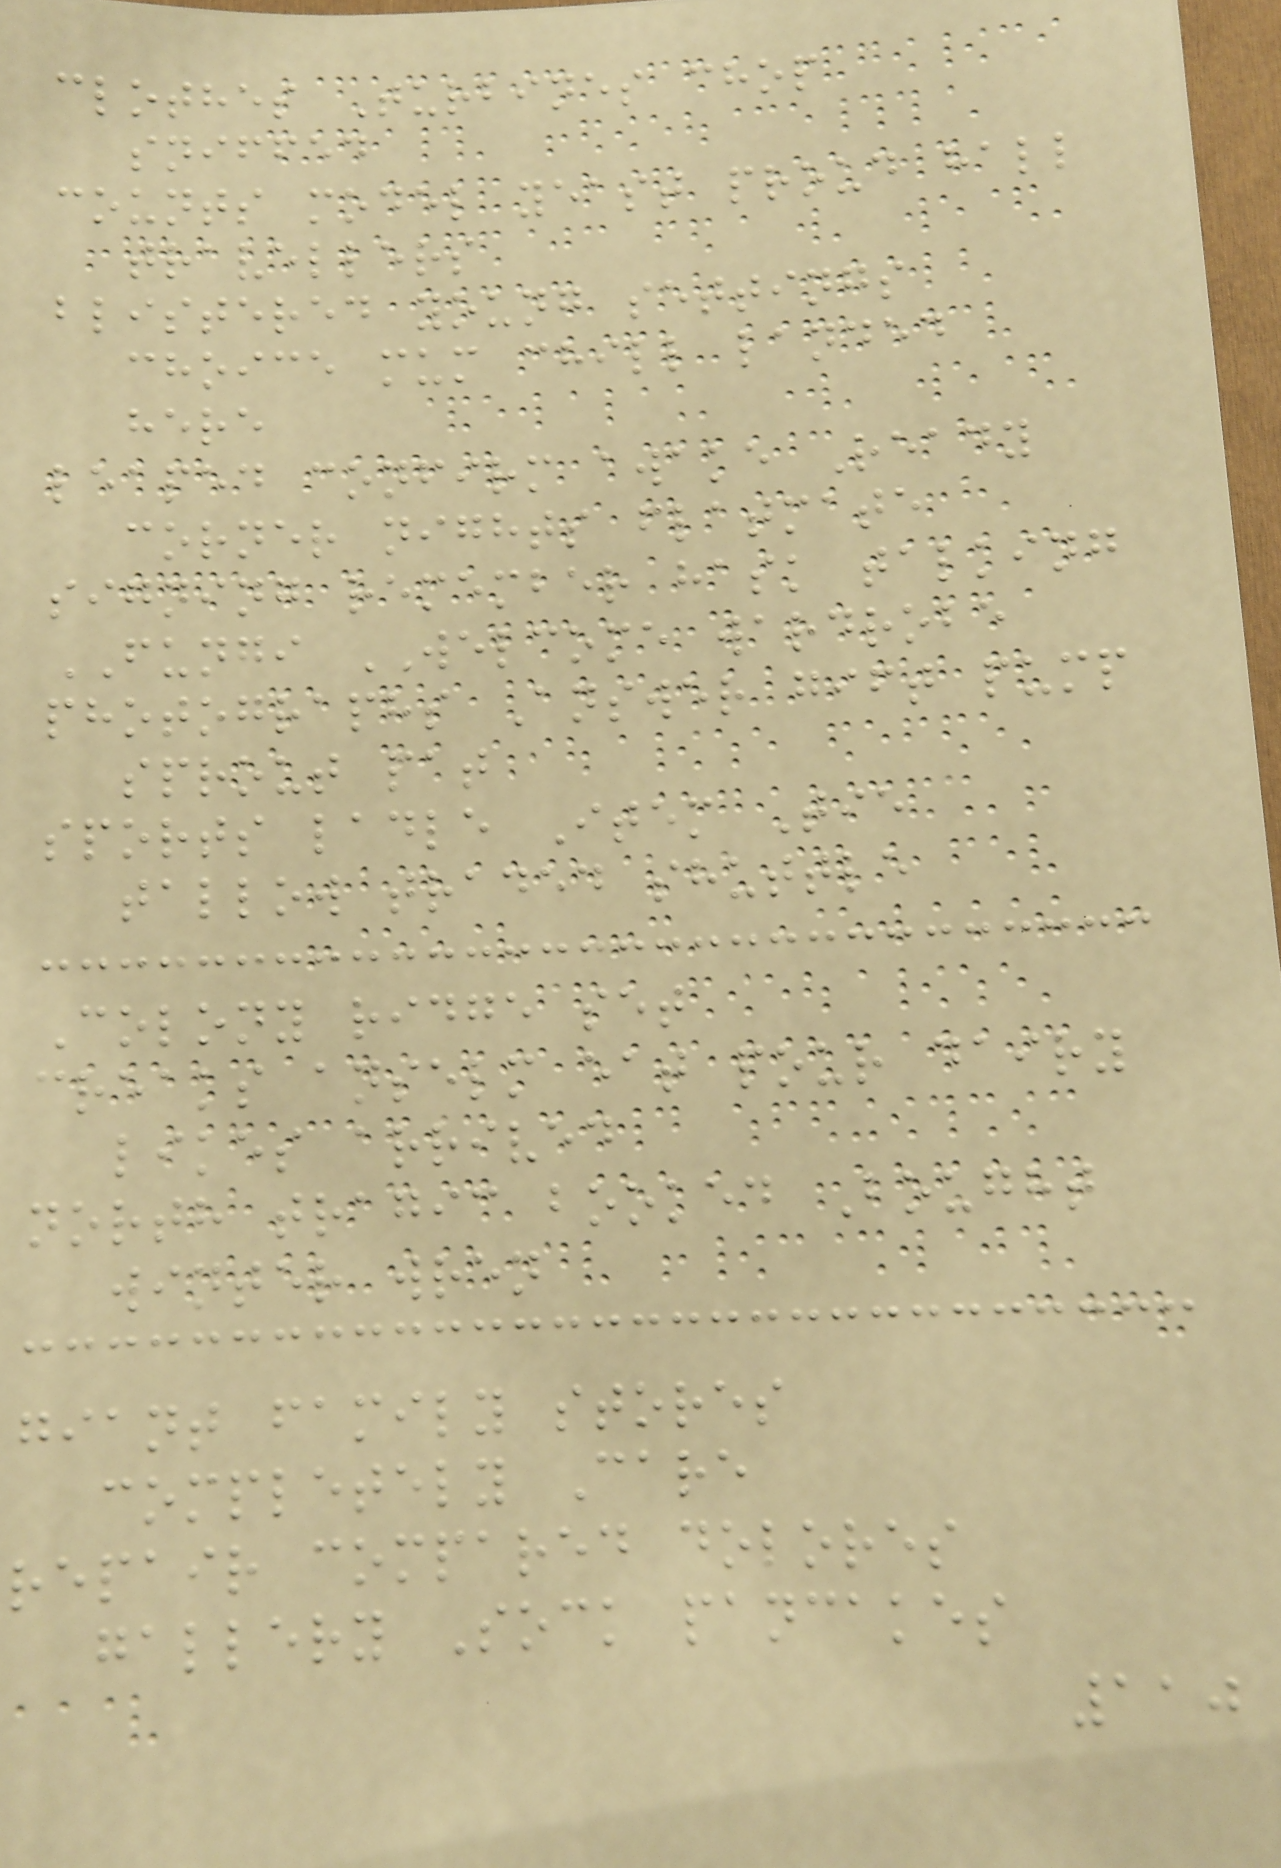clothes Turbines chop
sniffed
counts model yeast proud hall
travellers
blistered young settings
choice mum chill landed
here
leaped confirm awake Ready
corner nights flatmate
signing remember hask talking
FUNGI WELCOME wardrobe
photographs Answer gift pump
sprout pat
sports ladle Item Tie
tallow traded shuttle
Colony ridge set
creaks anselm eat pour dairy
likes arrived
north tragic booked Bought
winter wren
giant family stores
completely Care
repair compared dolores
gallery Sock pancakes
110
